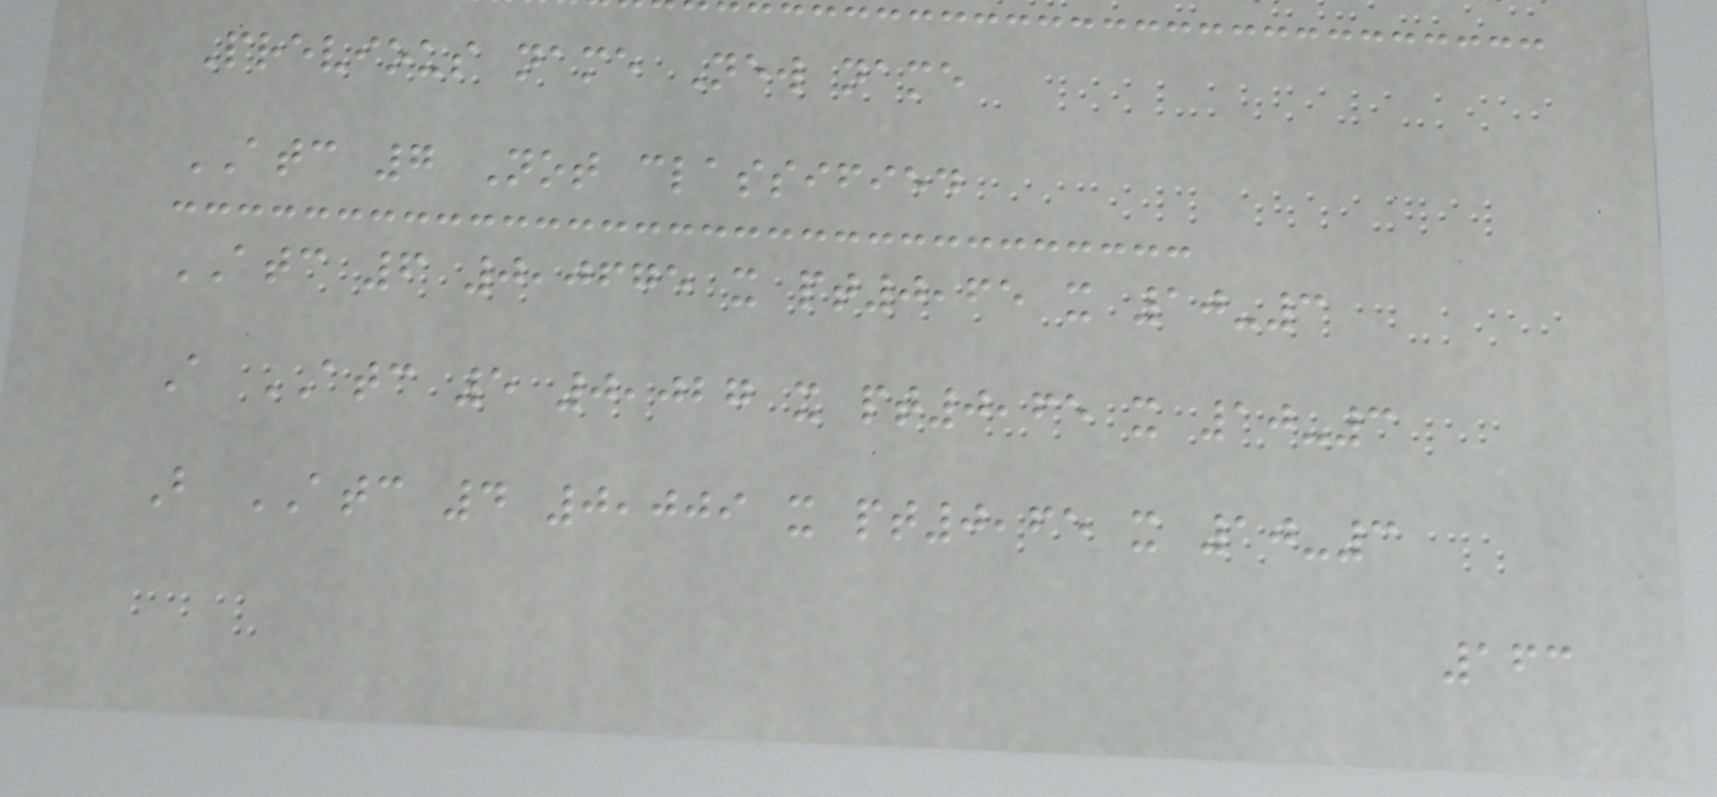Previous name New name
ATC 7 Not classified
ATC 6 0,0675 x pt0,65 x 10-3
A ATC 5 0,027 x pt0,65 x 10-3
B ATC 4 0,009 x pt0,65 x 10-3
163
